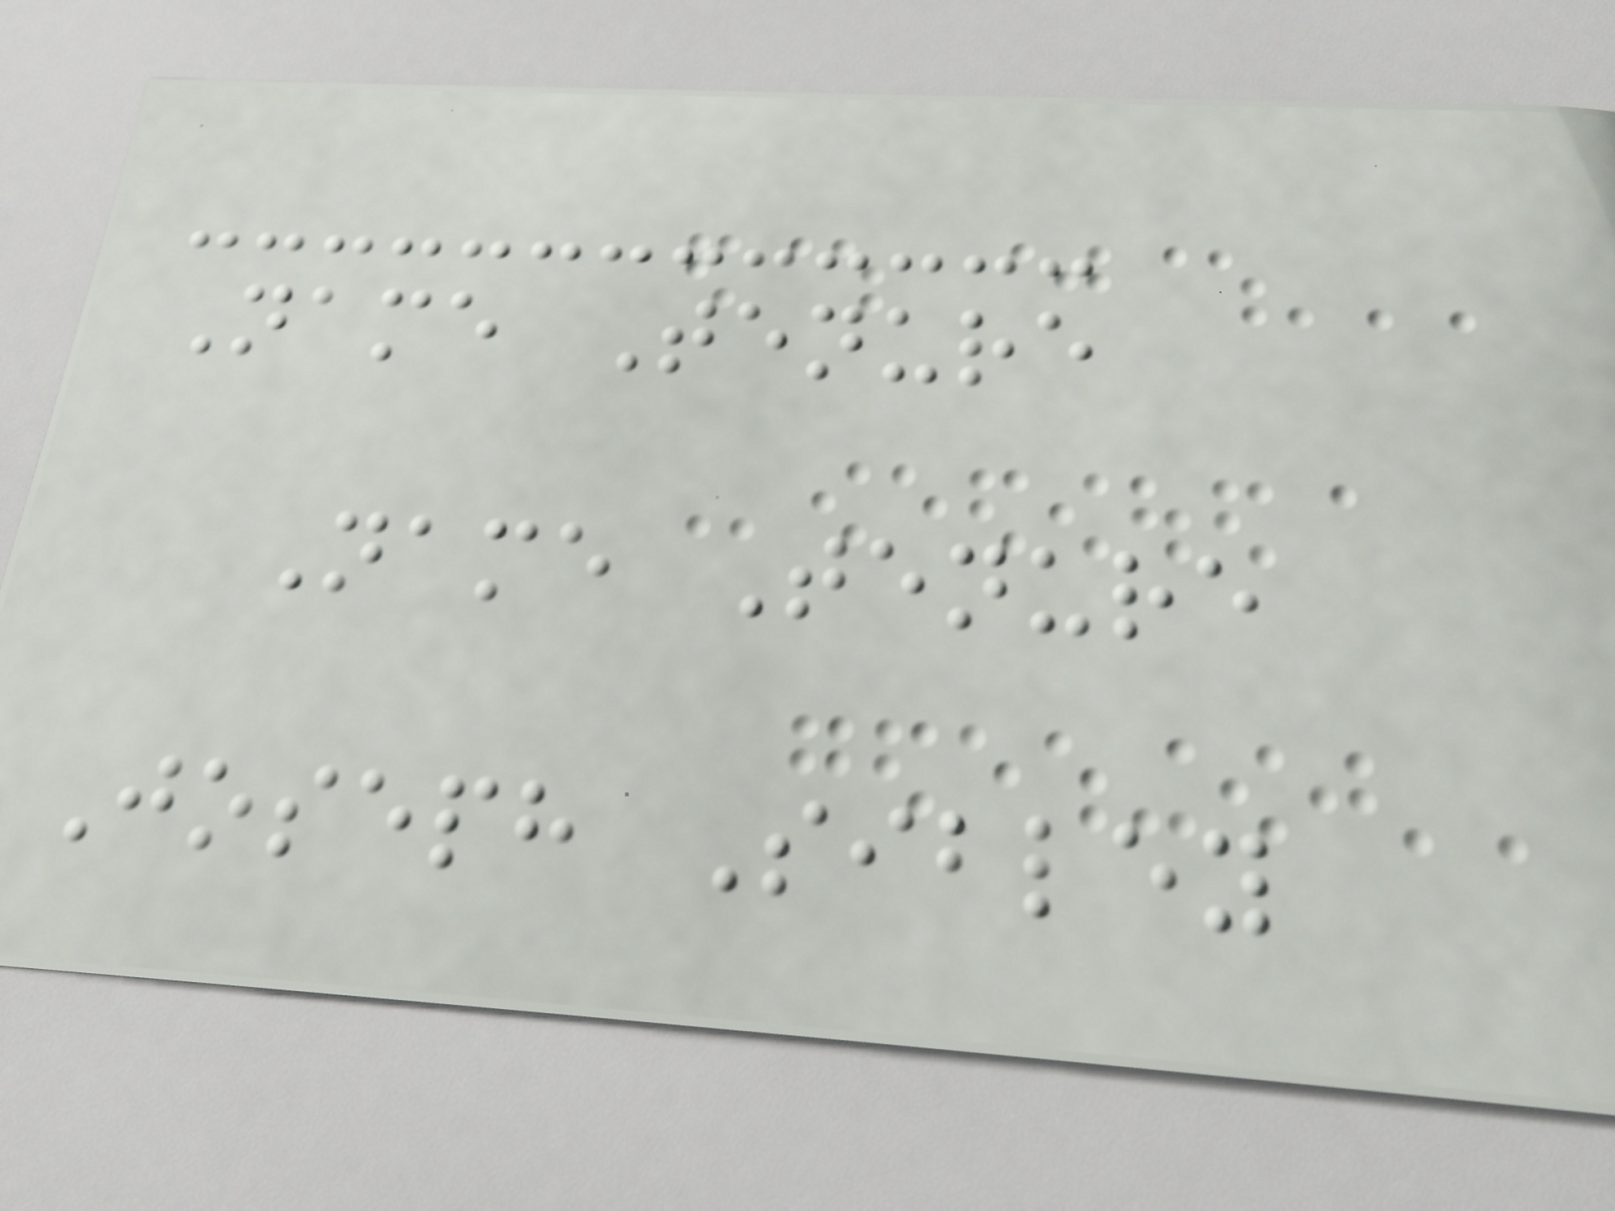Name Tenure
Name Tenure
Joseph Sibley
